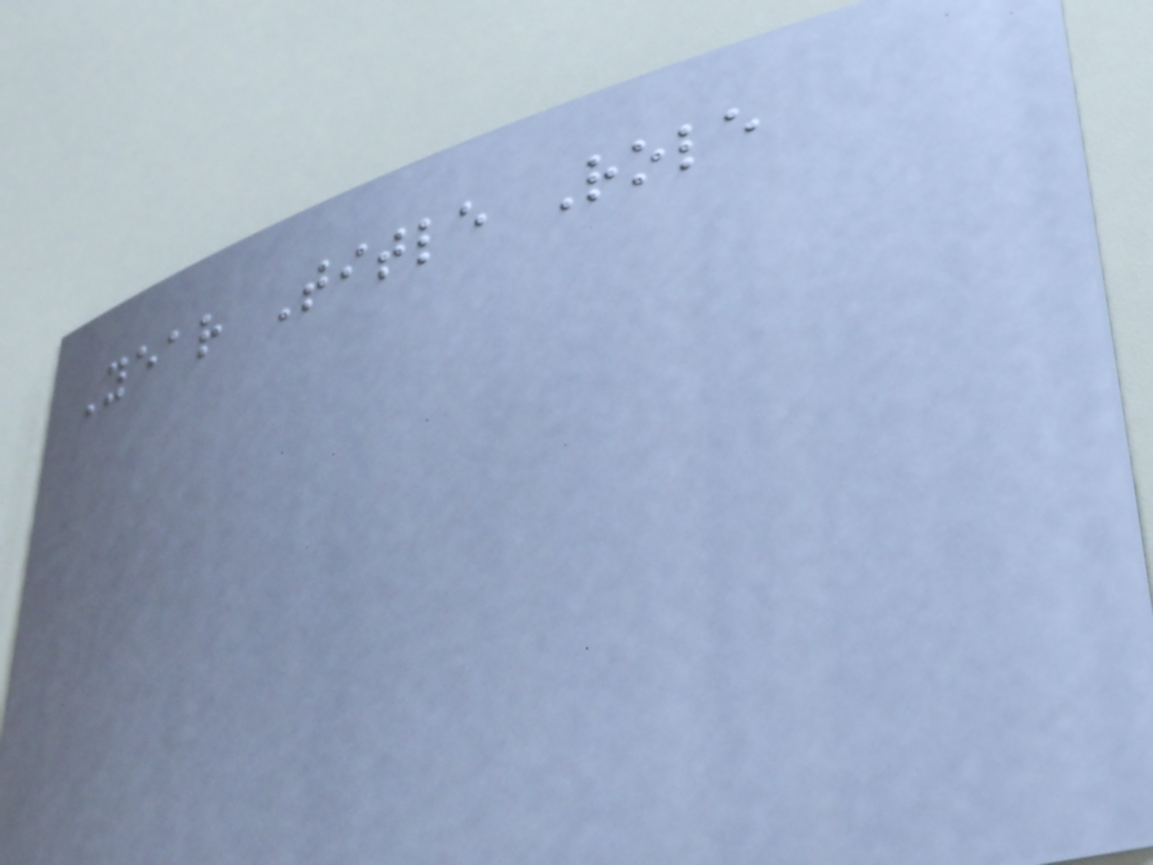Year Title Role
